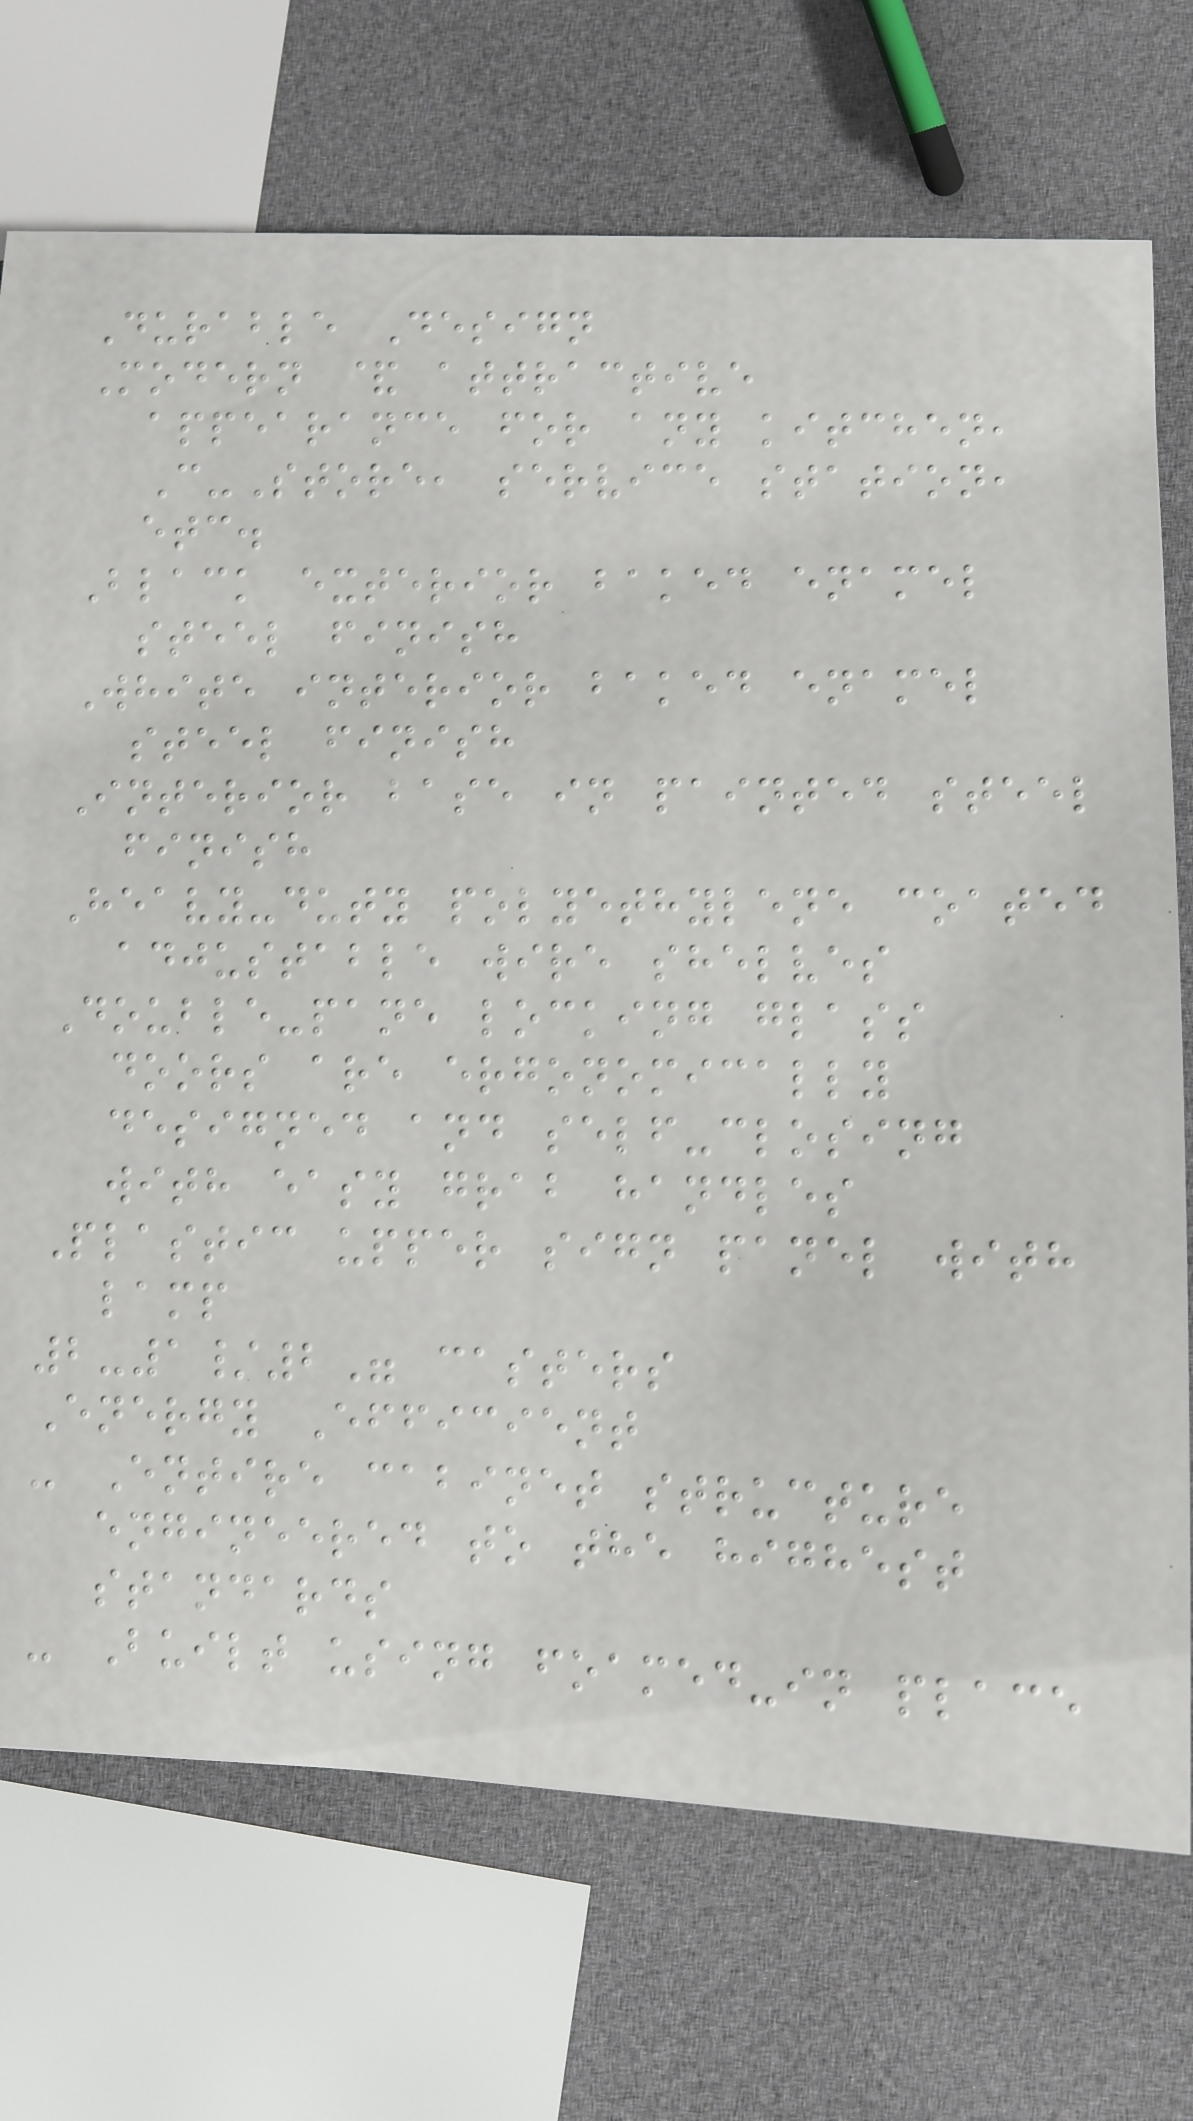Durable Design
Modern & attractive
appearance for any kitchen,
C-Store, service station,
etc.
Black exterior baked enamel
steel finish
White interior baked enamel
steel finish
Interior base in painted steel
finish
Heavy-duty polyethylene coated
adjustable wire shelves
Double-pane locking glass
doors are ergonomically
designed and self-closing
with easy grab handles
Plastic upper sign panel with
lamp
2-1/2" casters
Energy Efficient
- Entire cabinet structure
engineered to the highest
standards
- Built using foamed-in place
